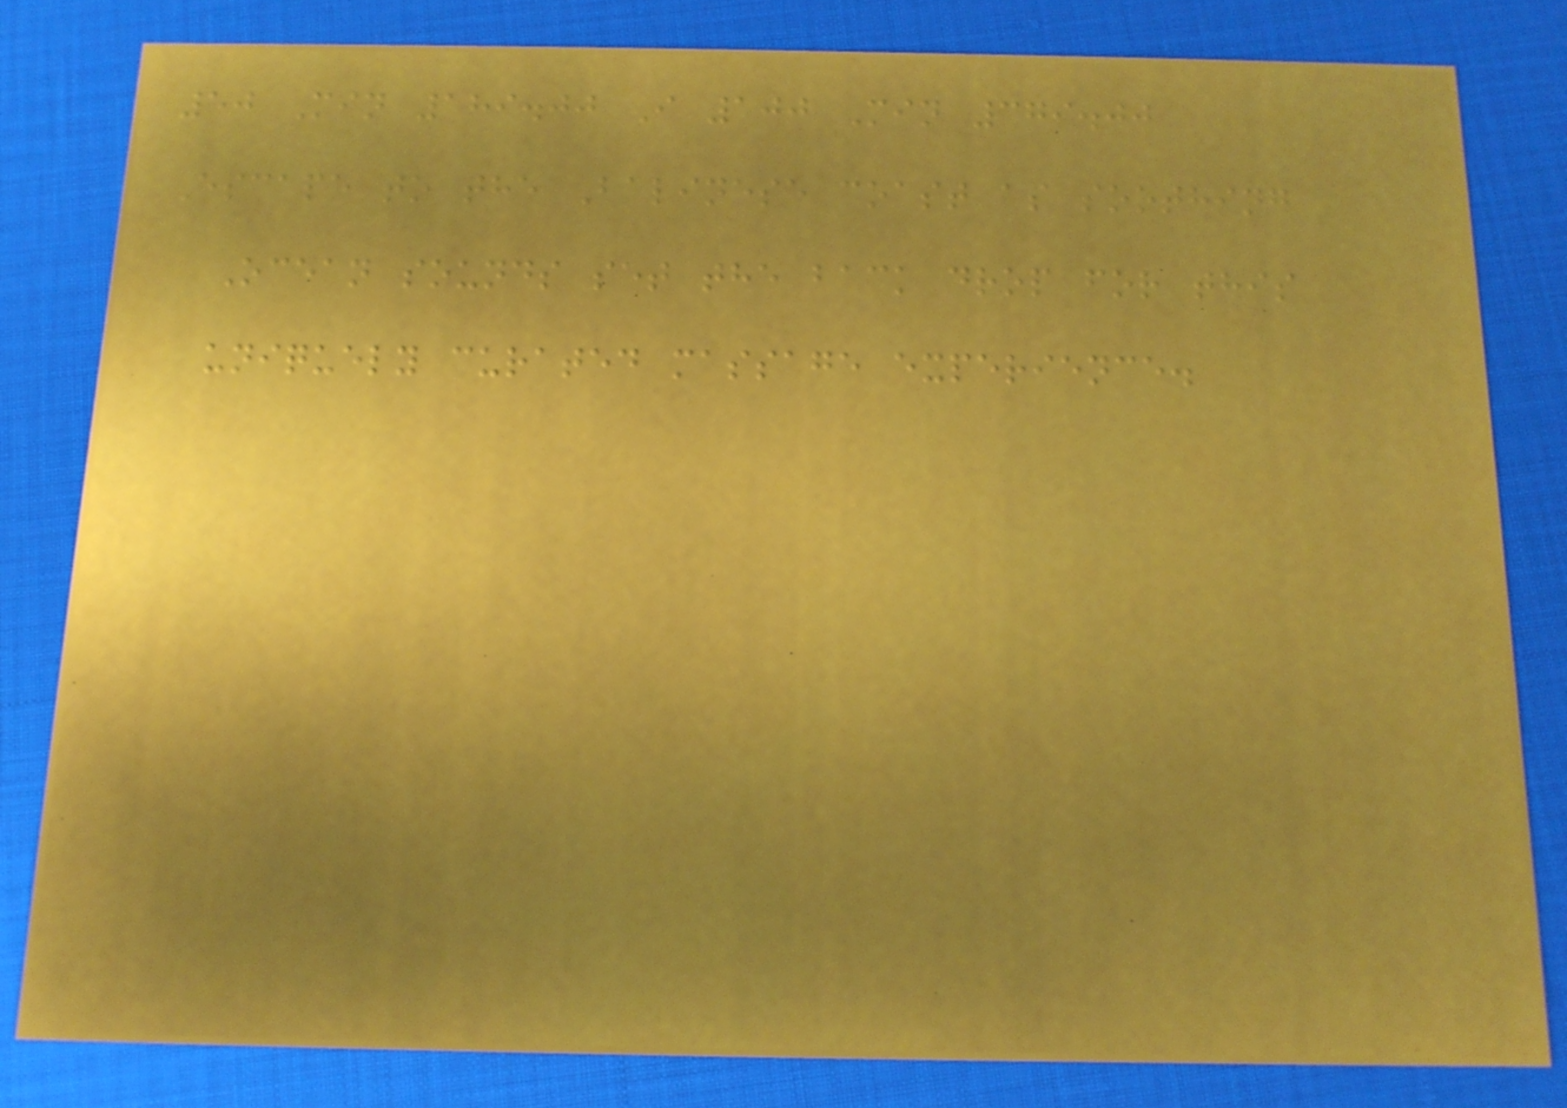50 Min 189.00 I 100 Min 379.00
Escape to the Balinese coast as soothing
Ocean sounds set the back drop for this
uniquely curated massage experience.
